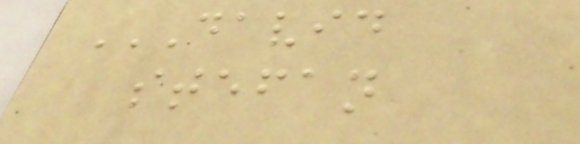DAVID
STEFAN
